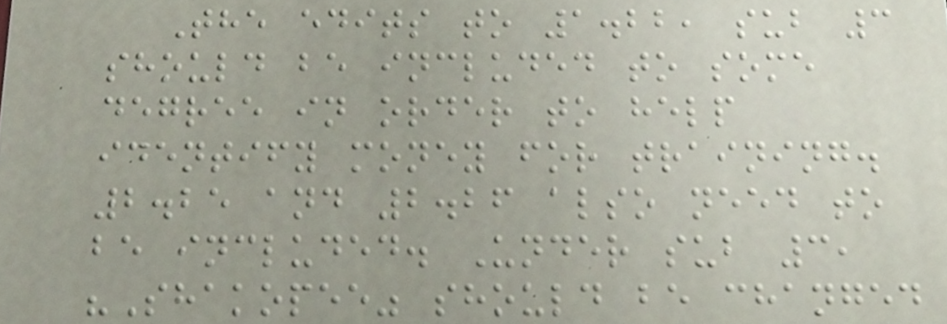The edits to 1.22, sub 3
should be included to some
degree in order to help
identify money for training.
2.25 and 2.26 also need to
be included. Under sub 3,
"Shakopee" should be changed
